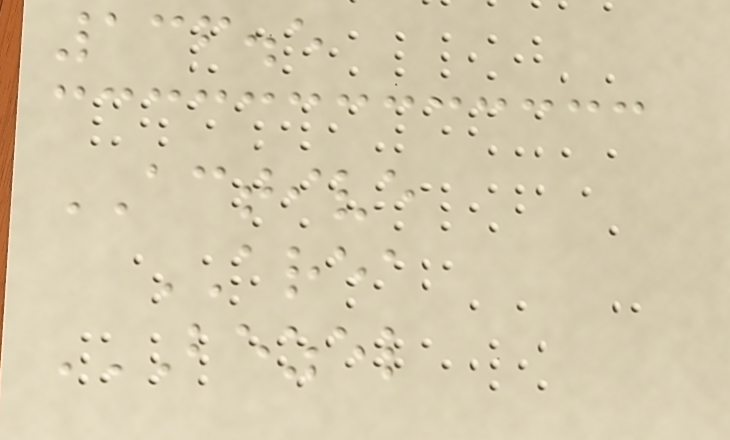136.5
ACTIVE
AREA
BEZEL
